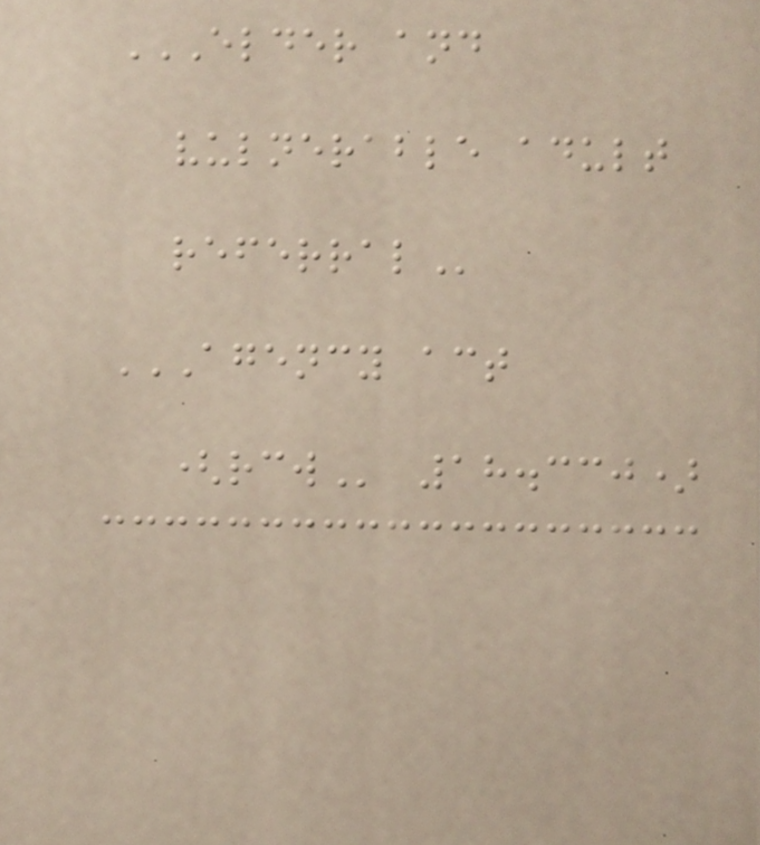ELDER AND
VULNERABLE ADULT
REFERRAL
AGENCY ACT
(RCW 18.330)
